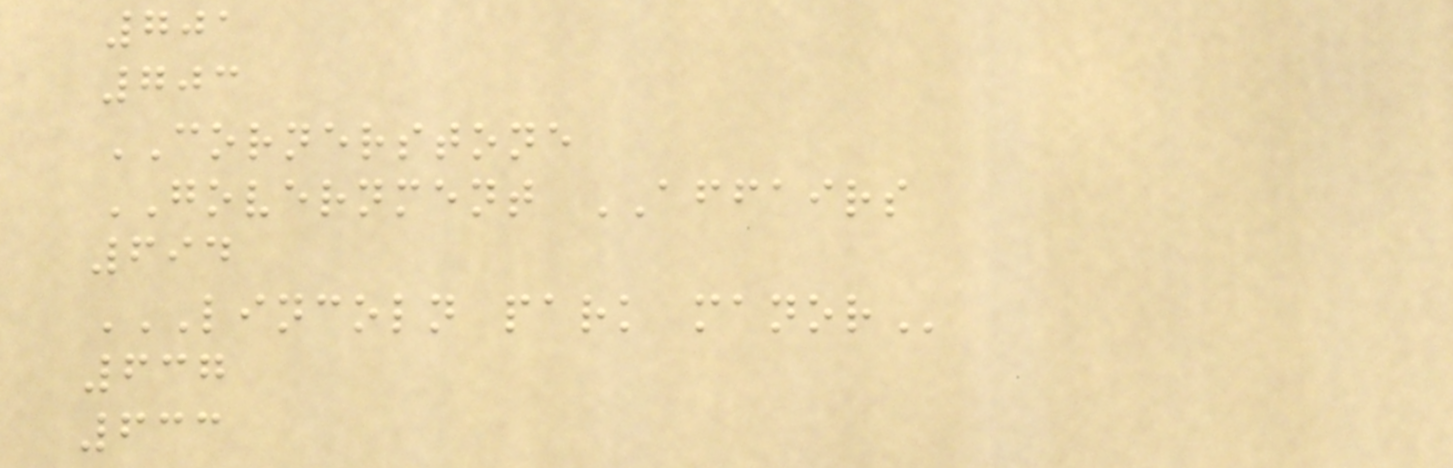701
703
CORNERSTONE
GOVERNMENT AFFAIRS
694
LINCOLN PARK MANOR
637
633
